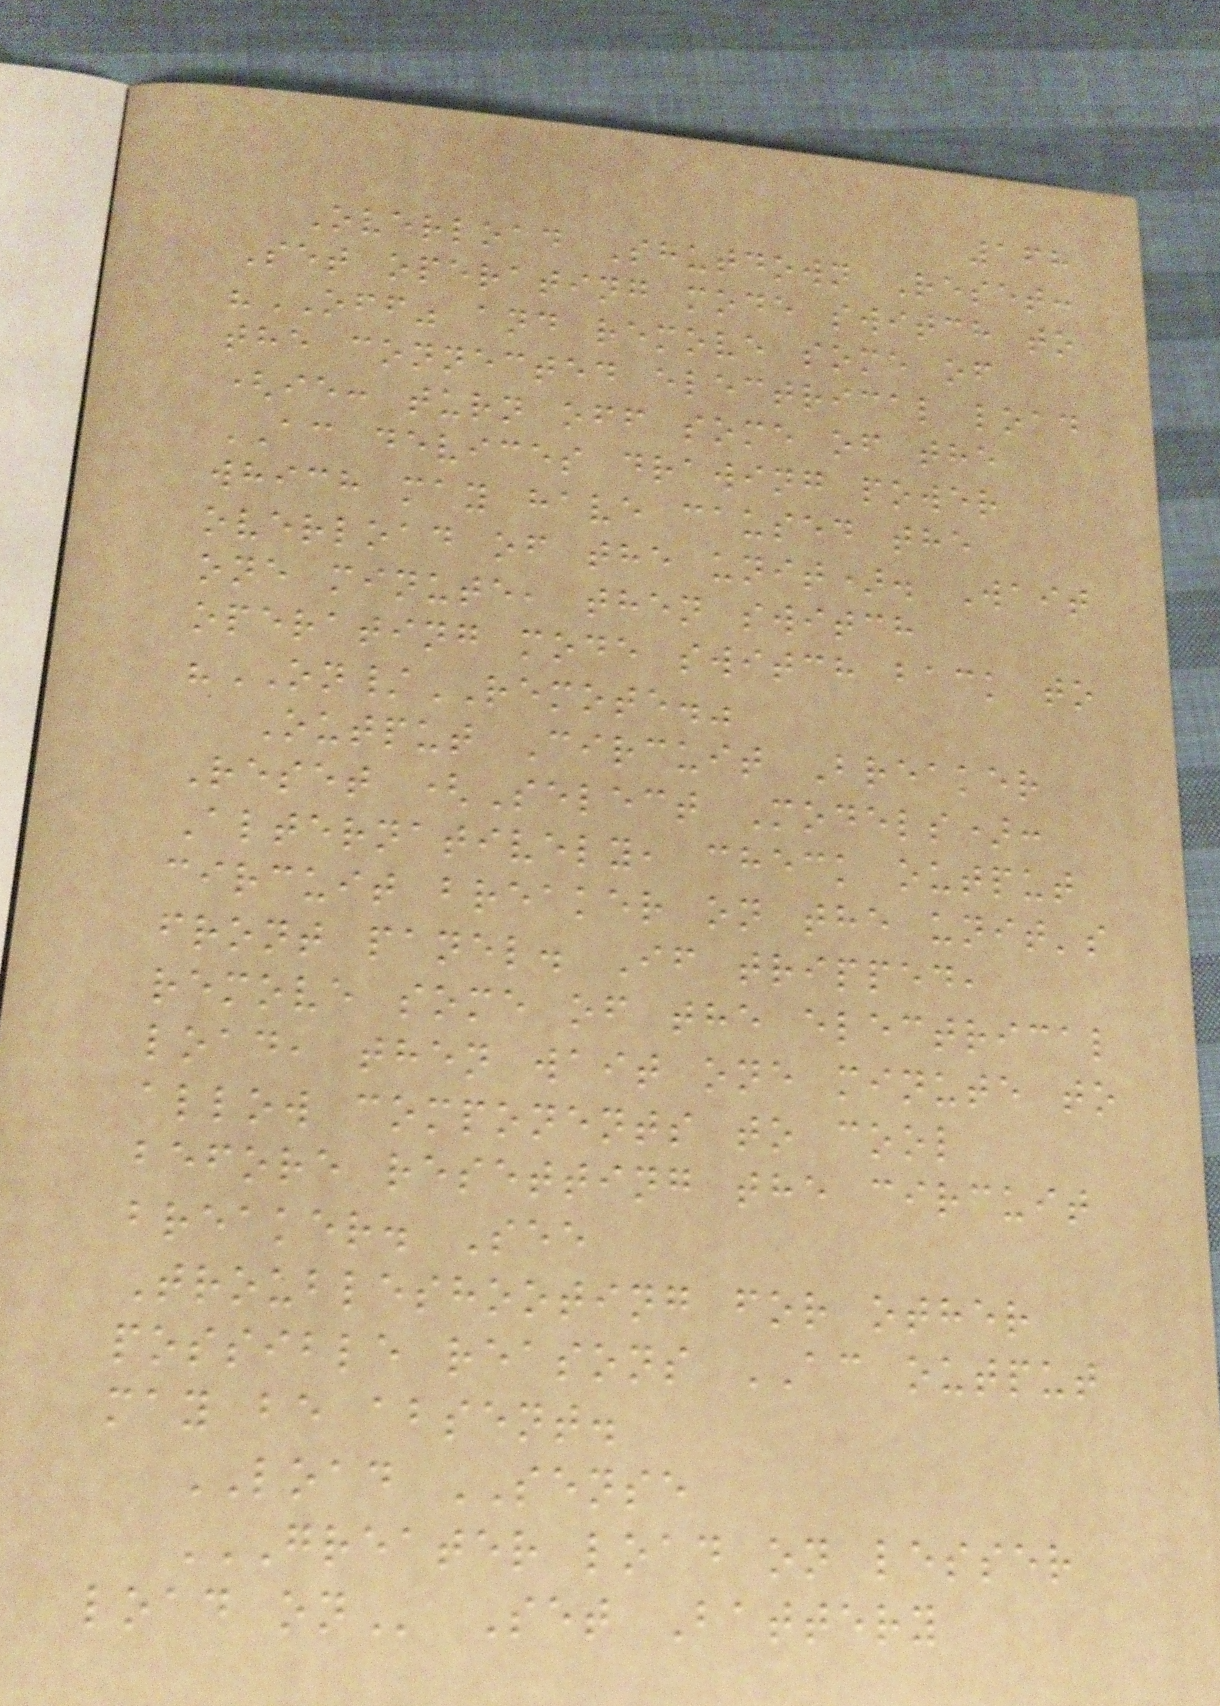168
Overload Shutdown Reset:
Set operating mode switch to
"OFF" and remove some of
the connected electrical load
(ie: turn off some of the
AC devices drawing power
which may have caused the
overload of the unit). Wait
one minute, then switch
operating mode switch back to
"ON/REMOTE."
Output Circuit Breaker
Reset (Select Models):
Alternatively, check output
circuit breaker on the unit's
front panel. If tripped,
remove some of the electrical
load, then wait one minute to
allow components to cool
before resetting the circuit
breaker. See
Troubleshooting for other
possible reasons AC output
may be absent.
LOAD SENSE
GREATER LOAD ON LESSER
LOAD ON Set Battery
